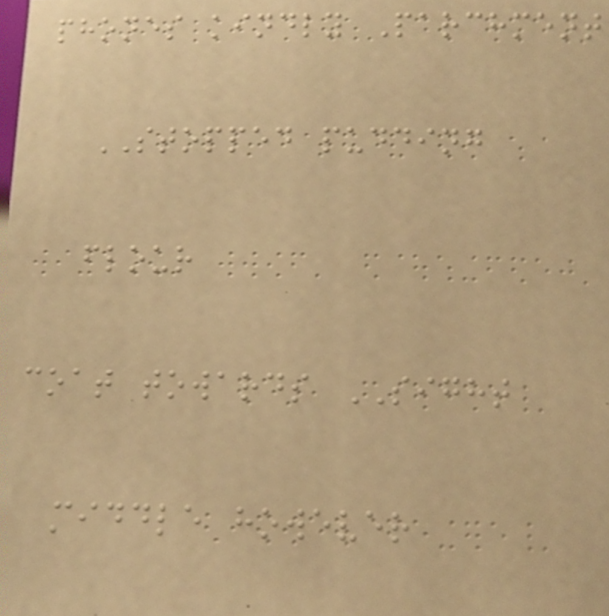phones kindly Parchment
STOPPED pudding
flour
coat towards SIGHT
middle however
